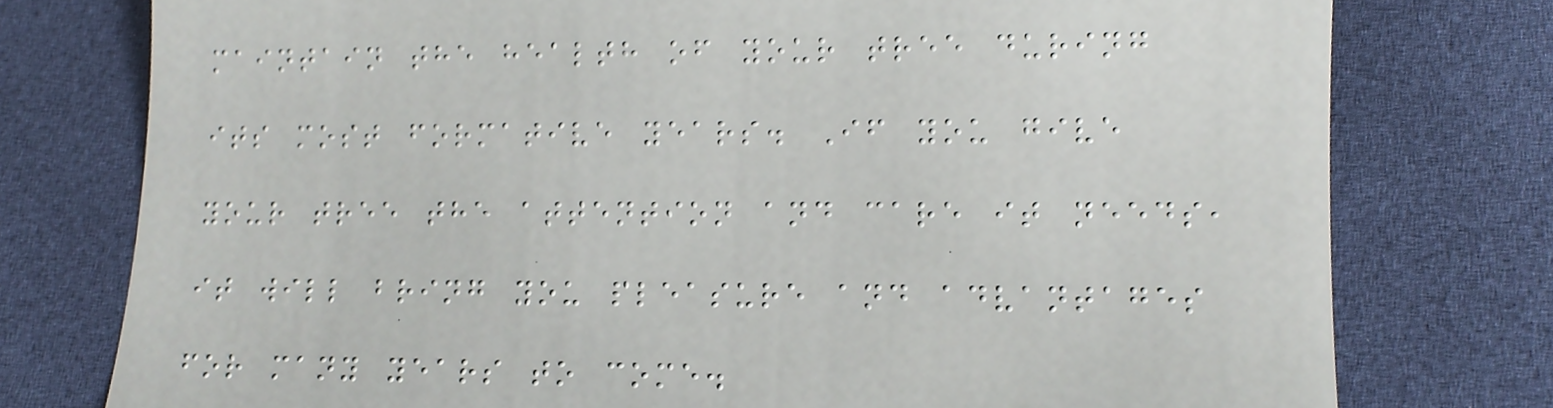maintain the health of your tree during
its most formative years. If you give
your tree the attention and care it needs,
it will bring you pleasure and advantages
for many years to come.
